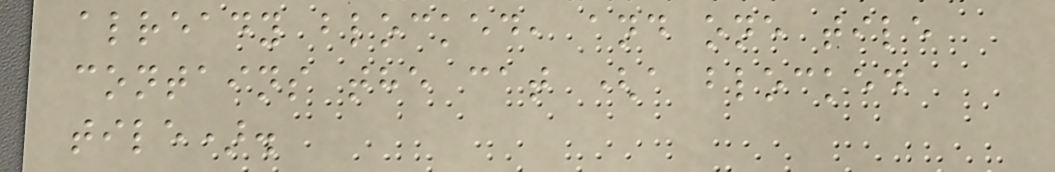already blocked, and one tile
contains the cat (a blocked
tile).
